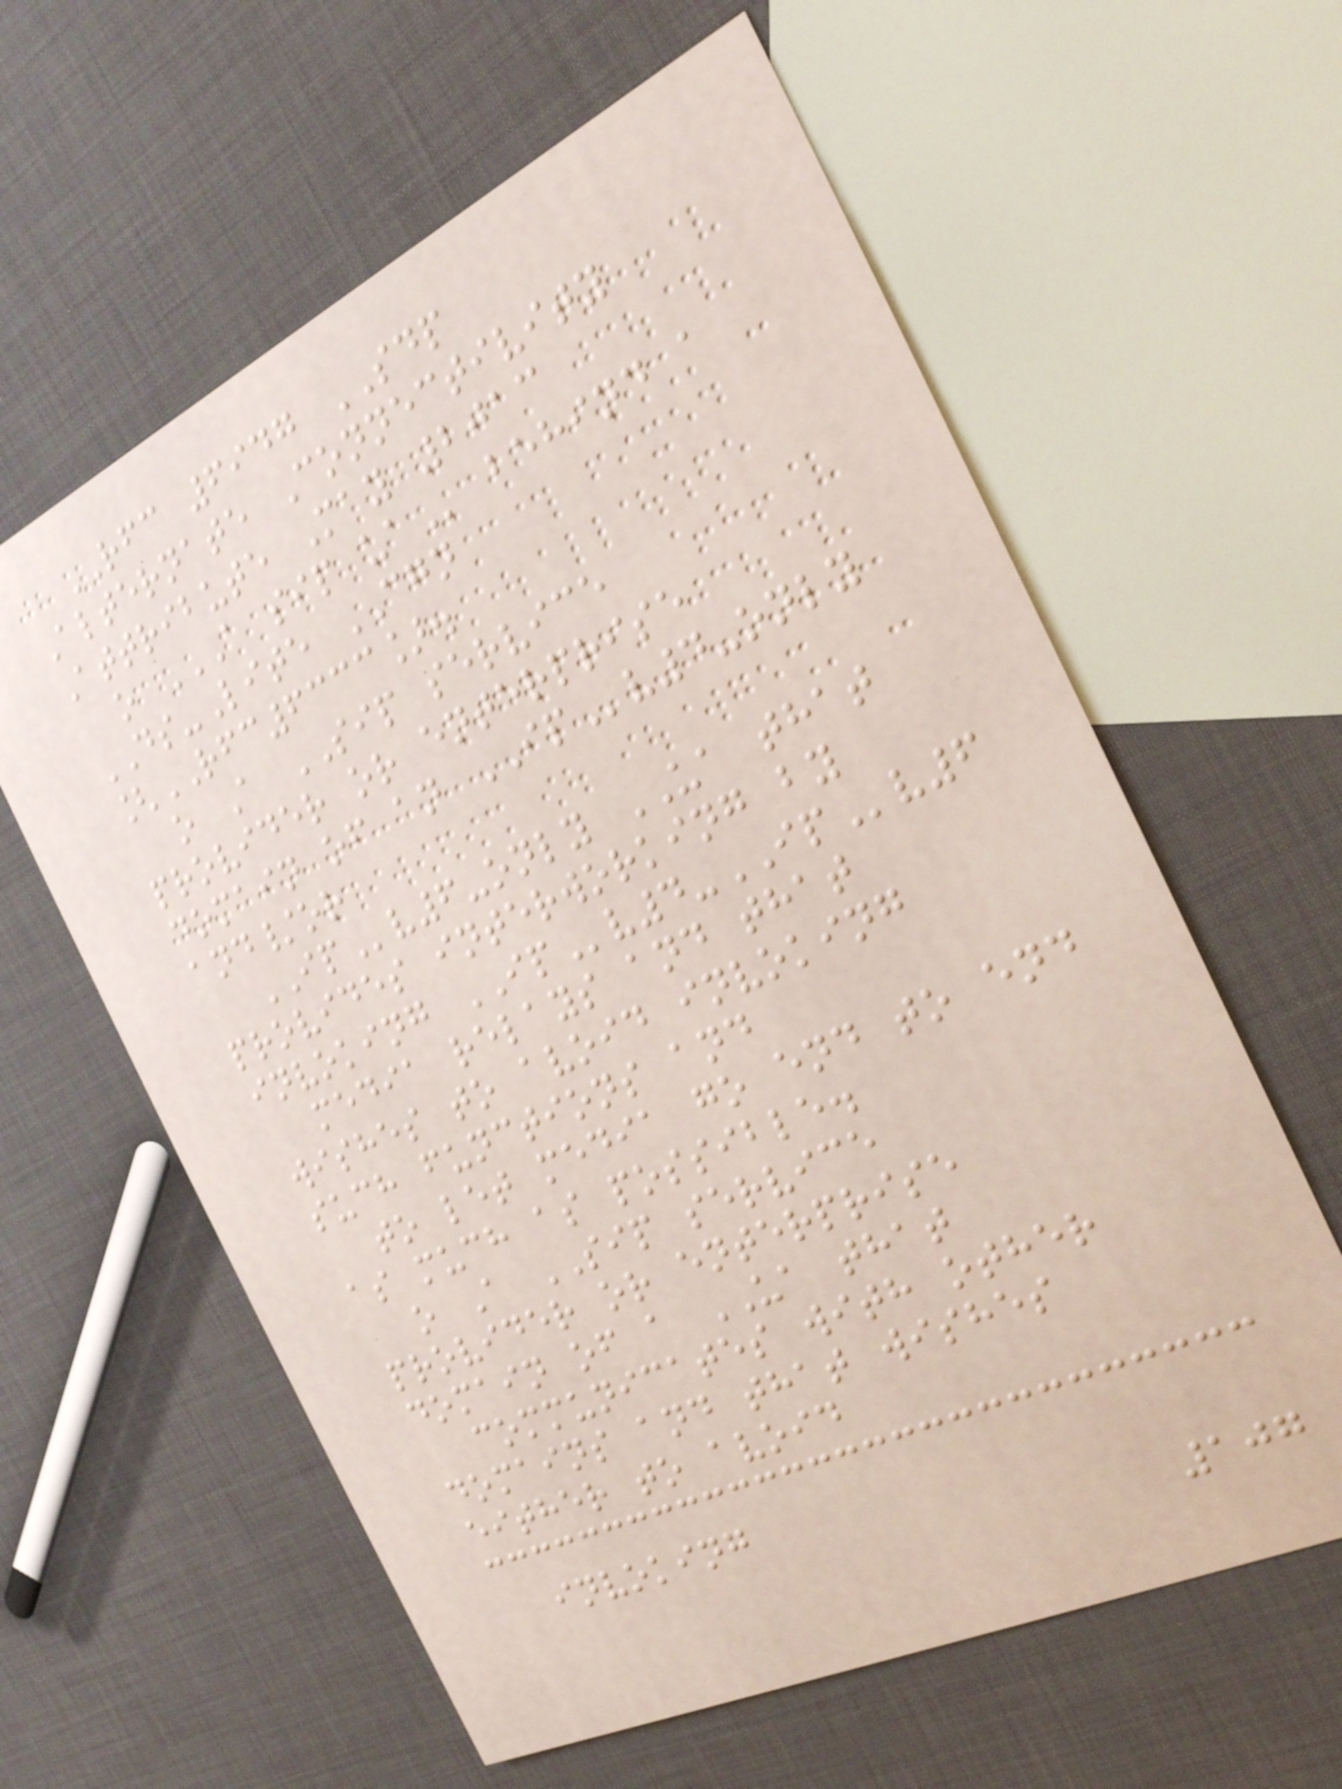RFC 6947 SDP
Alternate Connectivity
Attribute May 2013
o A SIP UA behind a
DS-Lite CGN
[RFC6333].
o A SIP service
provider or enterprise
domain of an IPv4-only
and/or
IPv6-only UA that
provides interworking by
invoking IPv4-IPv6
media relays and that
wishes to avoid invoking
such functions and
to let media go end to end
as much as possible.
o A SIP service
provider or enterprise
domain of a UA that
communicates with other
domains and that wishes
either to avoid
invoking
107
